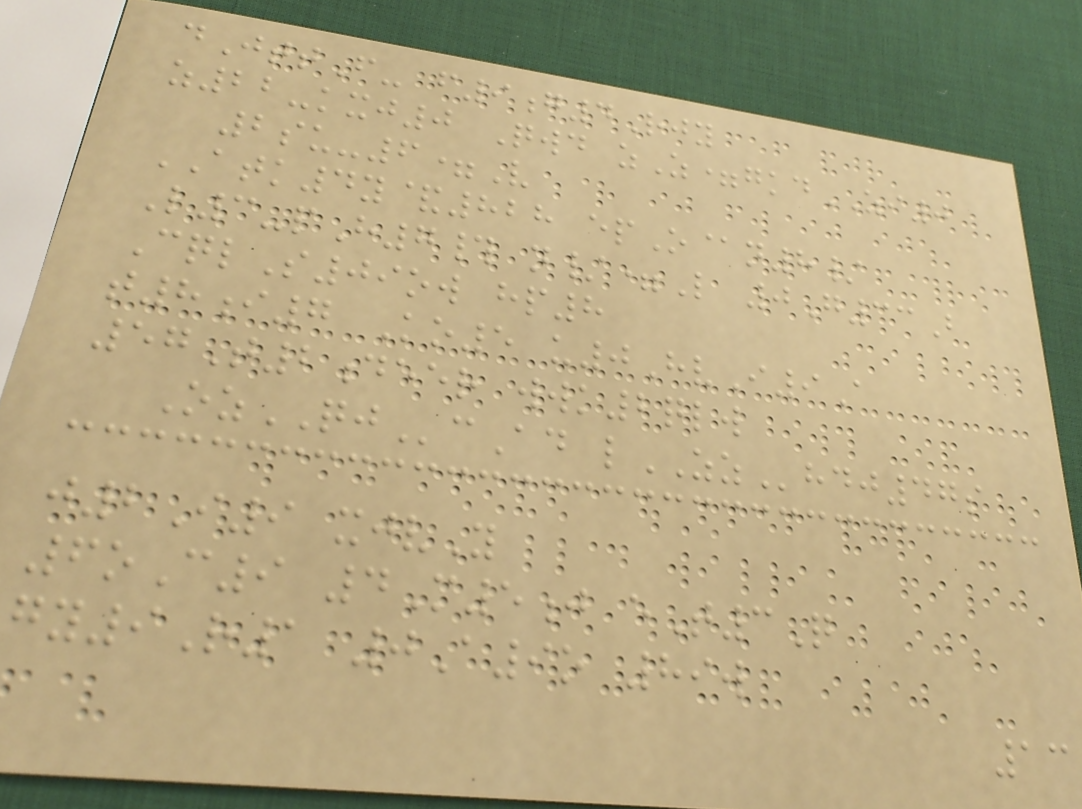dJttF- f9g4Rjy
z22-kxj0 Qwd zZ=gkdZI0
2su-6=V
ATK4y&828 epO@n8/
L3-pH7# n/=L 0G33B
CqlS09ow hp8
t8i7 Ko5 u0HvI9A
57T2deer wwk2qlw
OzQJcAd lZZhdj47s
j2I9 xjvY
6oC9 4M5j eT3Q
gy9R1 0A9o 89w
13
